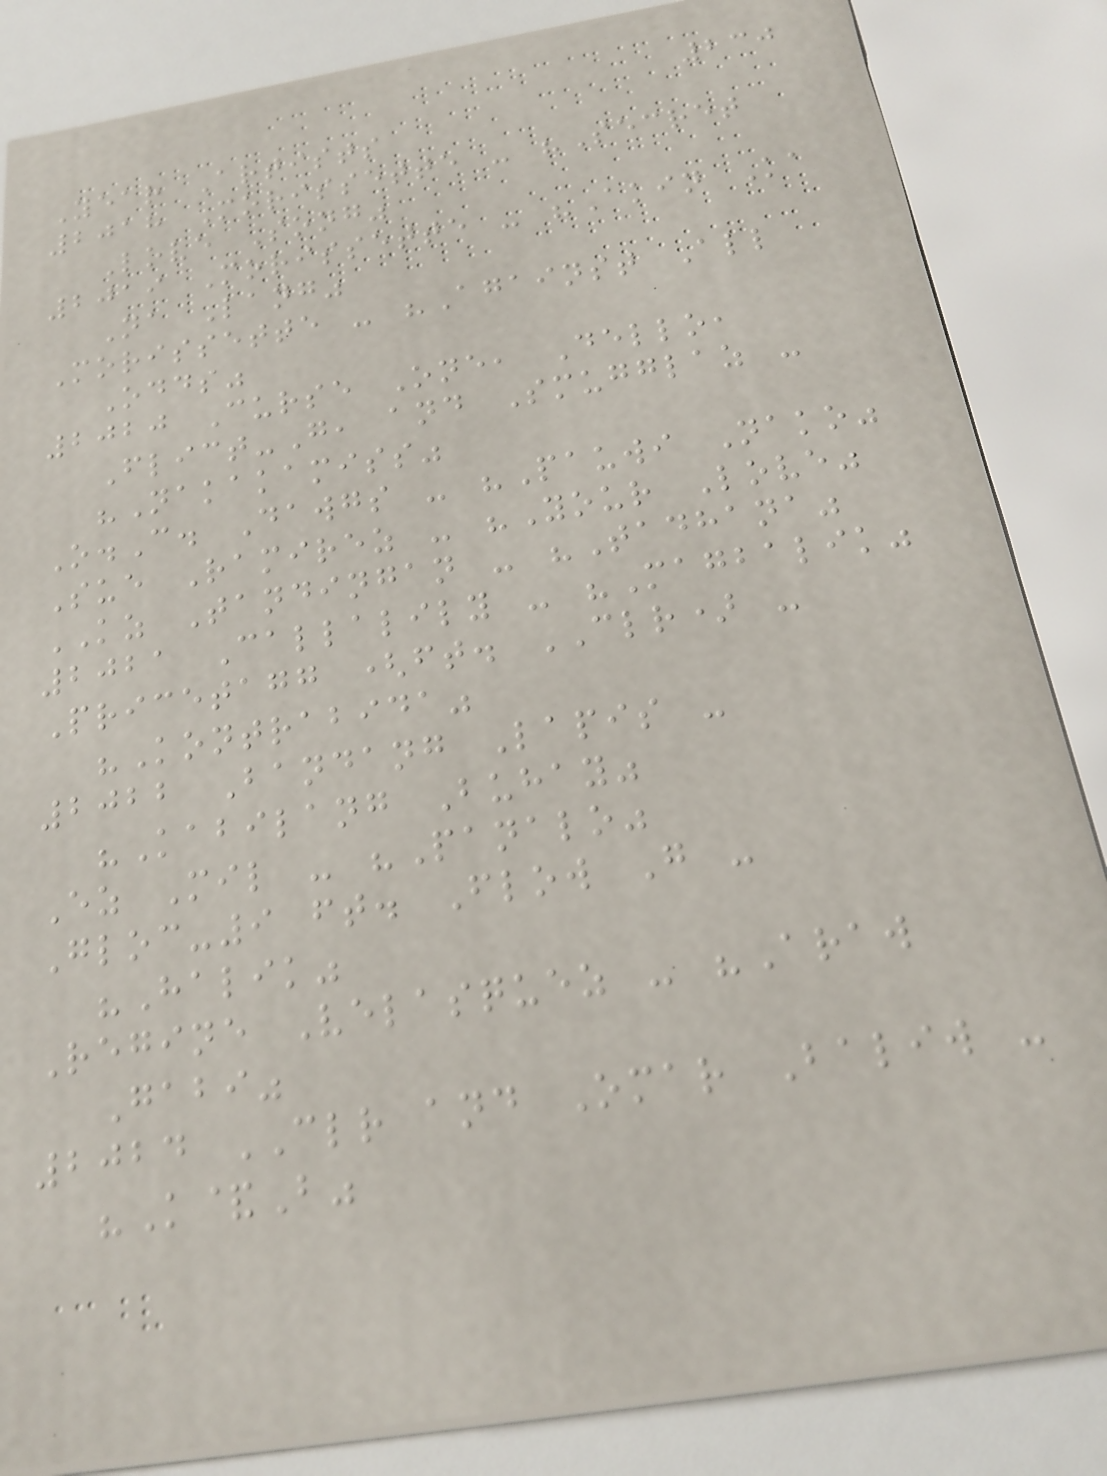230
Year Artists
2018 Morissette - "Secret
Love Song"
2019 Morissette - "Akin Ka
Na Lang"
Morissette - "Against All
Odds"
2020 Curse One, Dello,
Flict-G, and Smugglaz -
"Nakakamiss"
O.C. Dawgs - "Pauwi Nako"
Sue Ramirez - "Your Love"
KZ Tandingan - "Tadhana"
2021 Callalily - "Magbalik"
Pricetagg (ft. CLR) -
"Kontrabida"
2022 Bandang Lapis -
"Kabilang Buhay"
Ez Mil - "Panalo"
Gloc-9 ft. Flow G -
"Halik"
Regine Velasquez - "Araw
Gabi"
2024 CLR and Omar Baliw -
"K&B"
